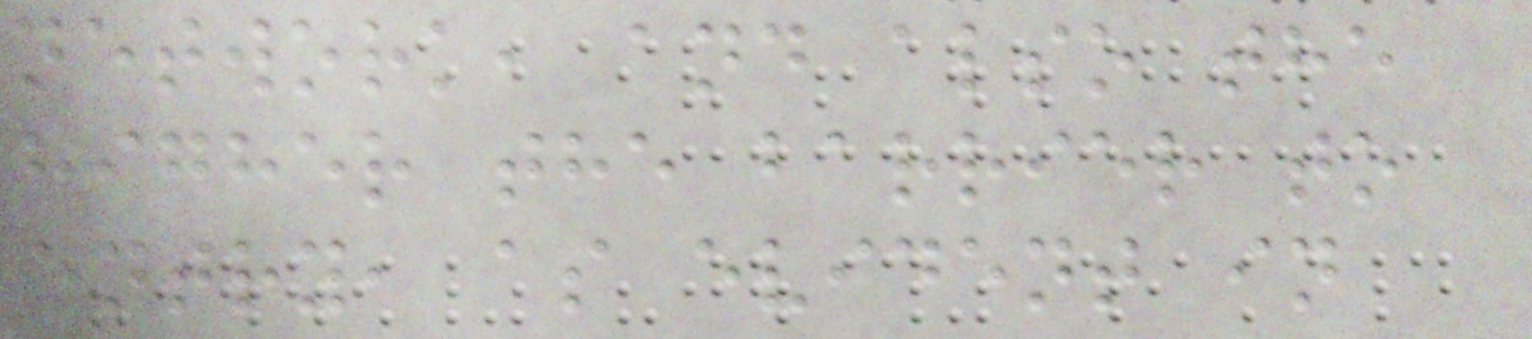network, and also the
higher the barrier to
entry, as evident in
